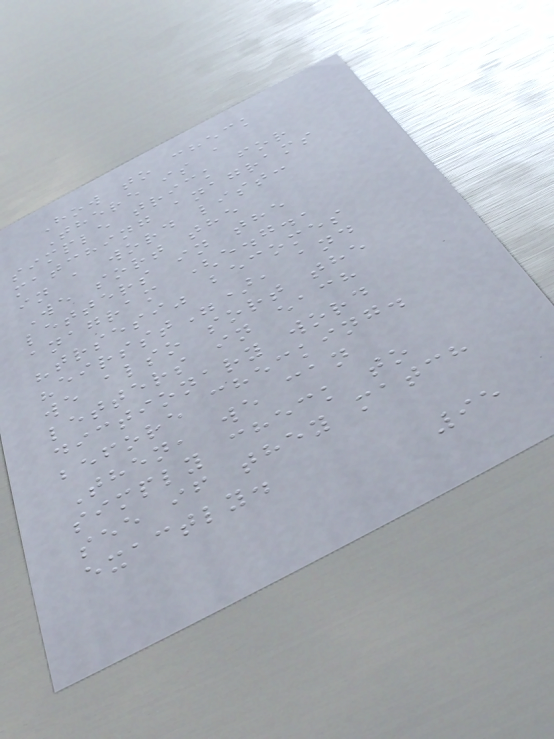How to check
There is a
simple trick for
matching anagrams
in a word list:
We sort the
letters in the
anagram (e.g.,
"trsesi" becomes
"eirsst"), and
we also sort the
letters in each
dictionary word
before checking.
Then, we can
simply check to
see if they match
exactly.
95
